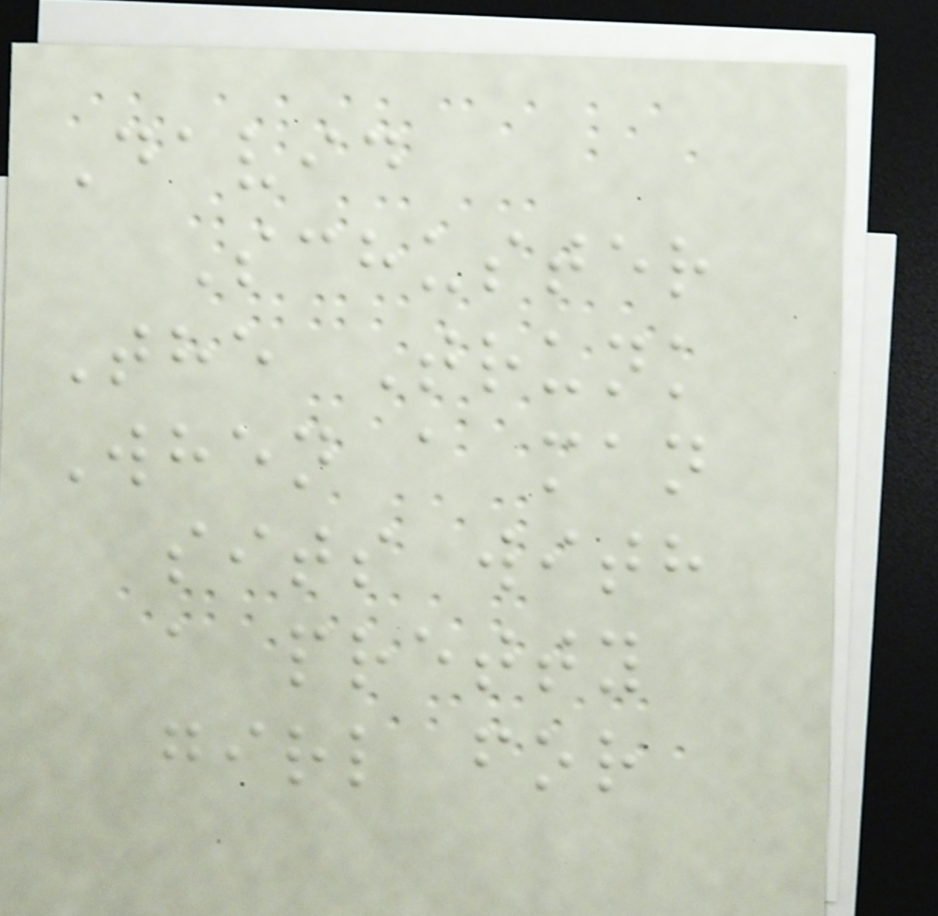David
Schuster
The Trunk
When a man
sits with
a pretty
girl for
